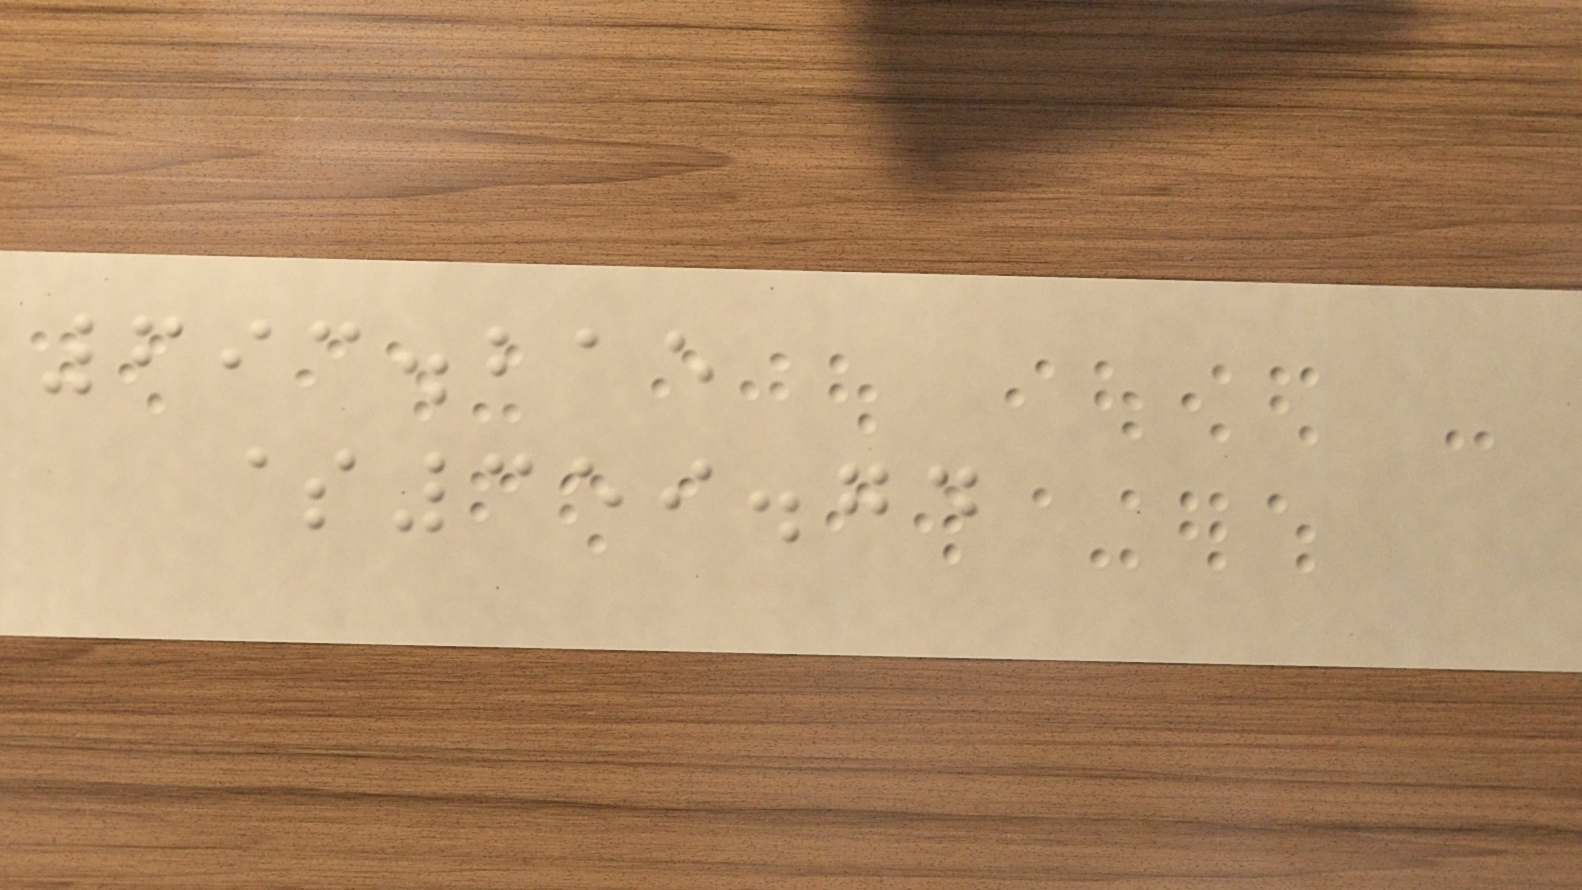693.215
$359.74
